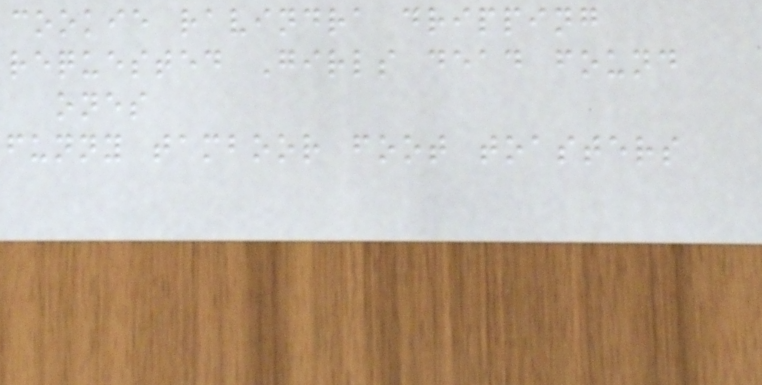cookie ravindra dripping
requested Girls dead found
ones
funny tamboor foot toasters
